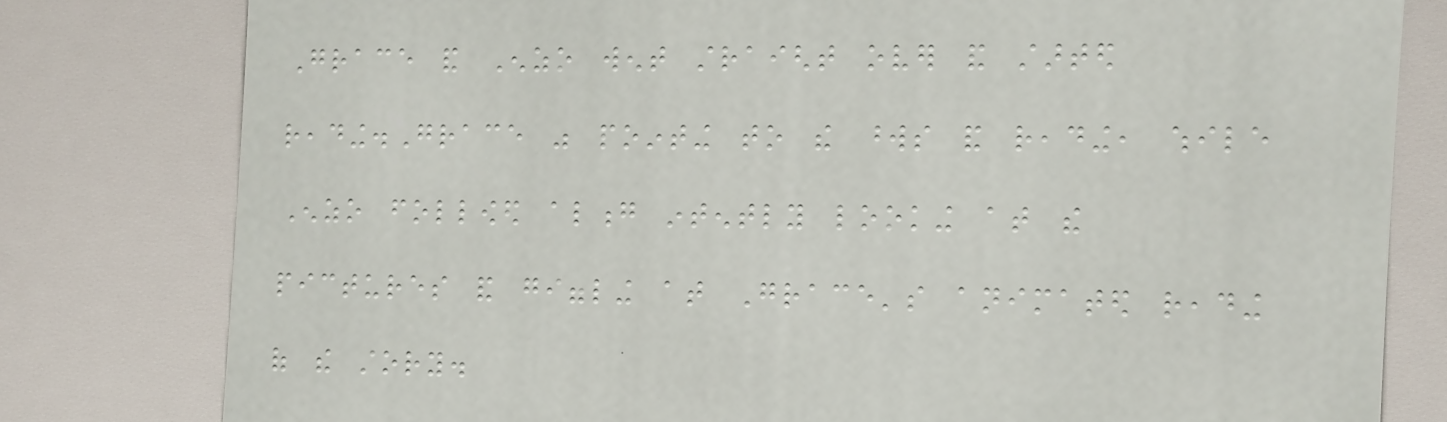Grace and Enzo went straight over and started
reading.Grace was pointing to the words and reading, while
Enzo followed along intently looking at the
pictures and giggling at Grace's animated reading
of the story.
